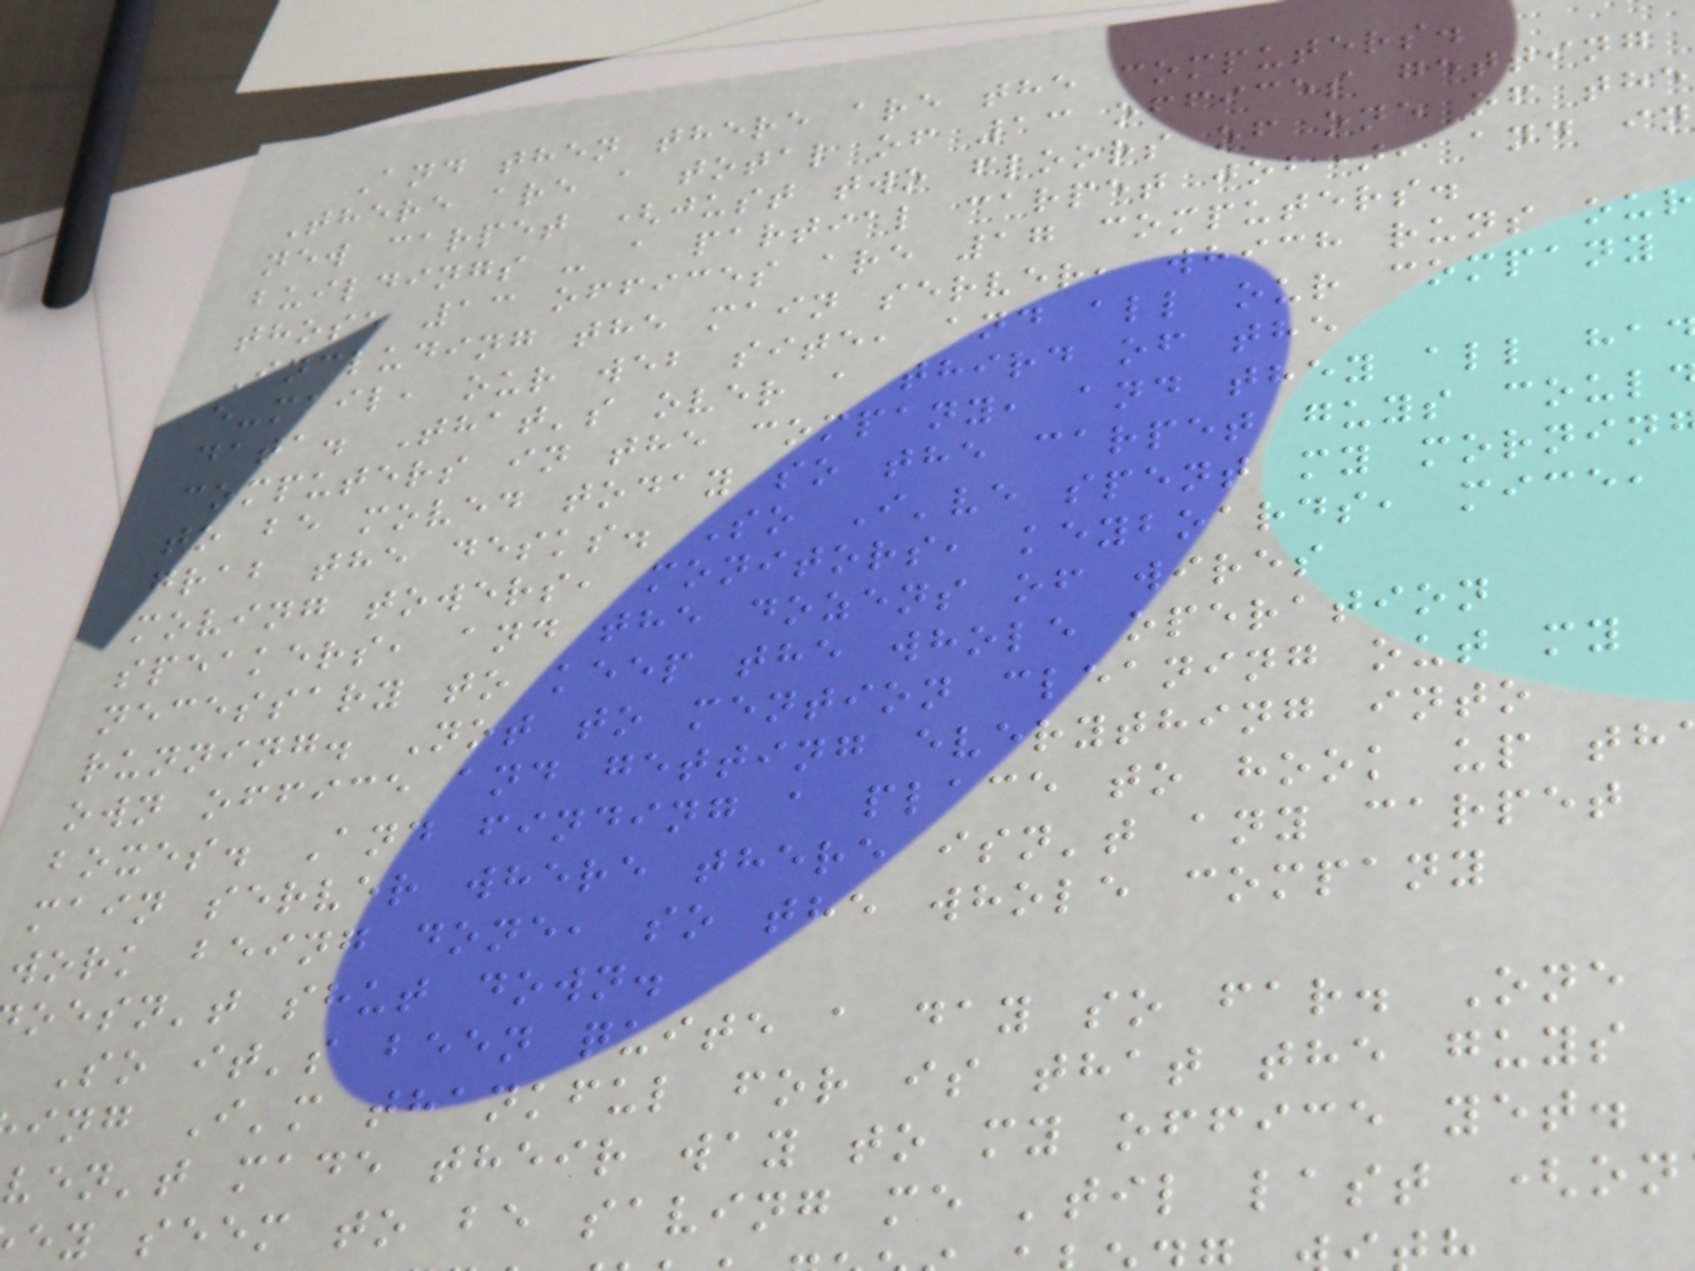And then there are the computers.
There are a total of 13 offices getting
new carpet (just two floors of one of the
buildings - a partial carpet job), and in
those 13 offices are 17 computers.
Including the main server, which runs our
e-mail, our web site, and all our company
data. That's over a third of the
computers in the company, and they all ha
to be moved today so the carpet guys coul
grab the desks. So I've spent my mornin
moving towers, monitors, keyboards, mice,
speakers, and the dozens of wires
necessary to keep the whole operation
running. Not to mention cleaning out my
own office and getting everything into
boxes. And finding a place to hook up th
main server where there isn't any carpet
work being done, so the whole company
oesn't shut down.
So it's been quite a day so far. One
ing I'm thankful for is that the guys
ven't made their way to my office yet.
ey seem to be saving me 'til last (on
